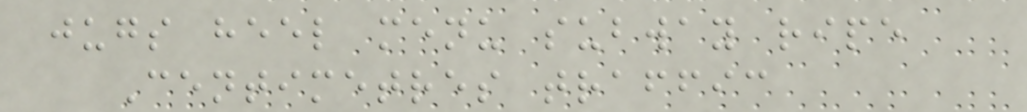jugs heel menu subway ripe
Centimetres traffic
